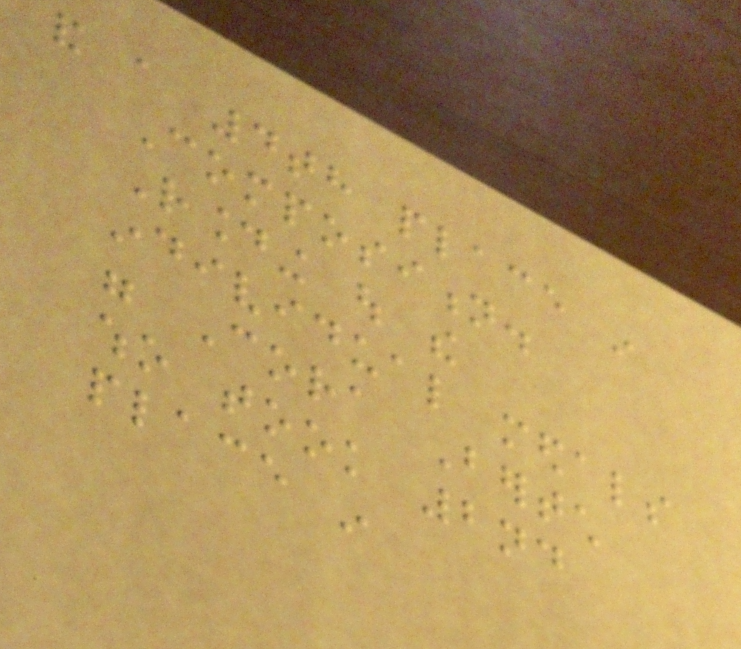and a 4th place in
Composition.
Rounding out the
individual medals
were Cora Bertch
who took 2nd
place in
